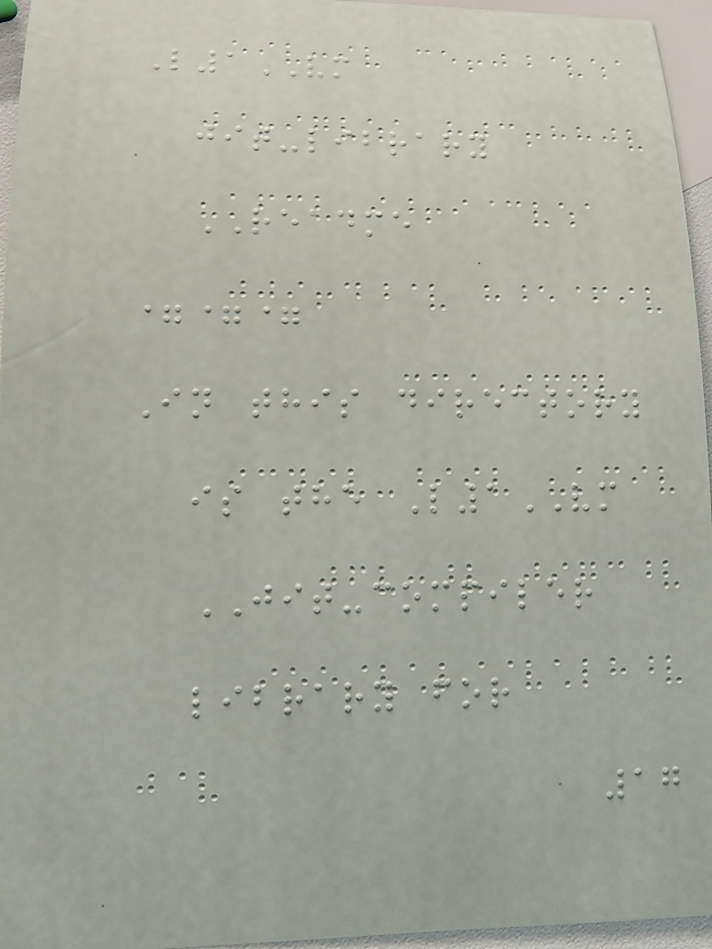L1VM
jit-library
README
===
In this directory
is the L1VM
JIT-compiler
library for
17
